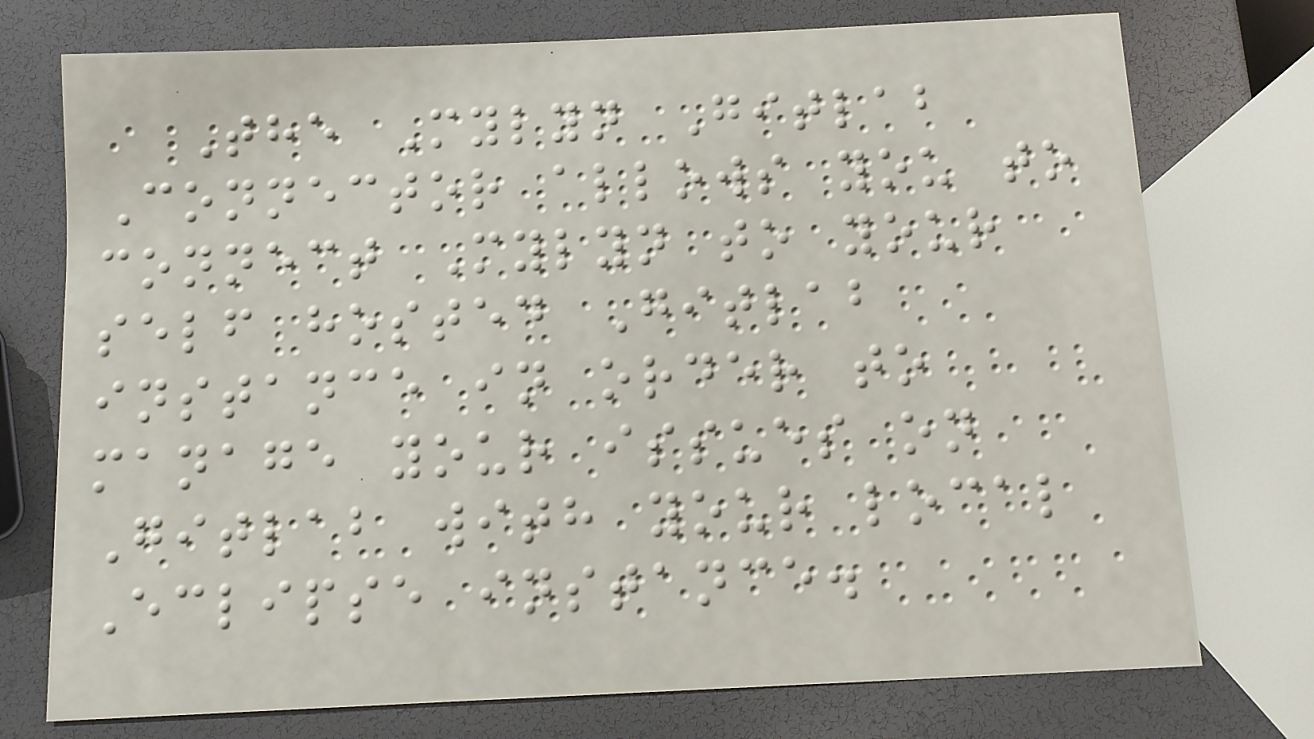The Mylyn Gitlab
Connector allows you to
connect Mylyn to your
self hosted Gitlab
instance in order to
manage your issues on
Gitlab with your local
Eclipse instance.
